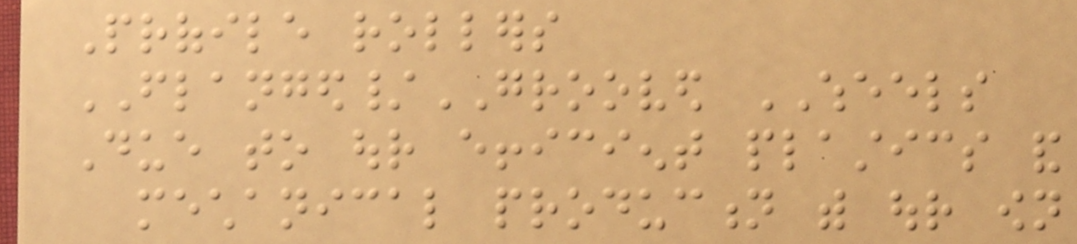Profile rollers
FLANGED/GROOVED WHEELS
Due to our efficient plastics and
mechanical production with our own
